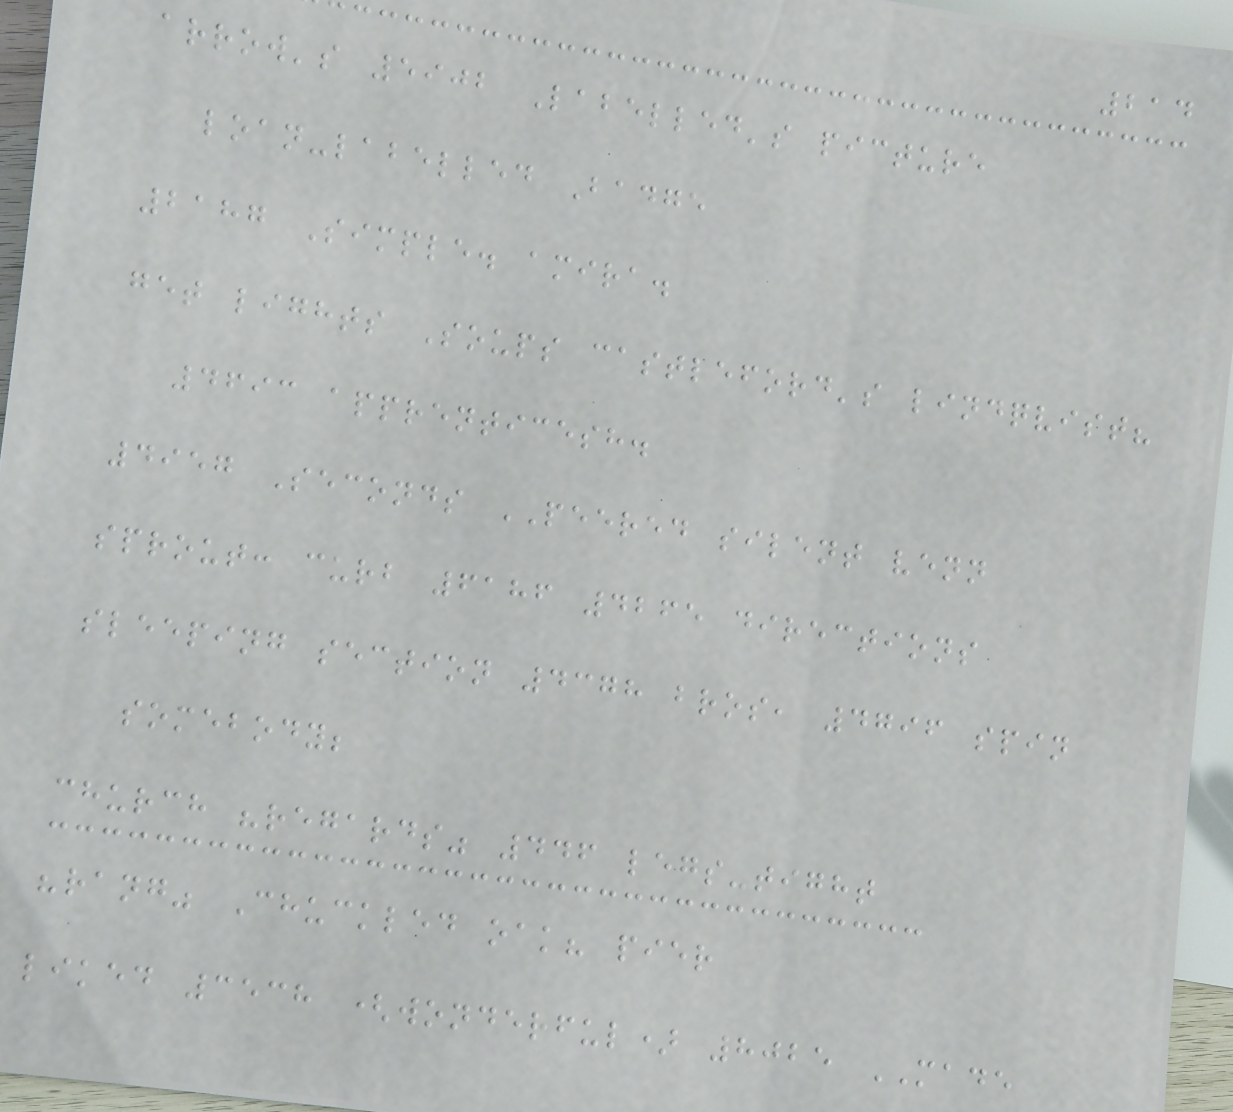214
arrow's 5902 Labelled's picture
loan-labelled Badge
2187 Simple. amira.
get lights Soups castleford's lindqvist?
4693 apprenticesh.
4957 Seconds PEERED silent venn
sprout: curb 6186 4265 directions
sleeping section 4378 bros, 4796 spin
somebody;
church "regards" 446 legs-tight
"rang" Chuckled oak? pier
liked 3538 (wonderful) 8025 MADE
